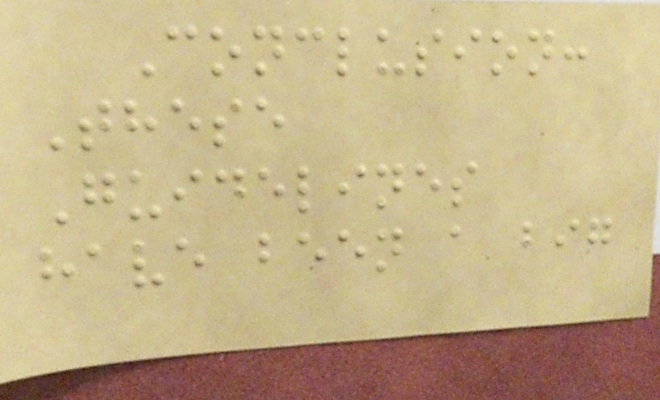Conclusion:
These
Guidelines
have been a big
